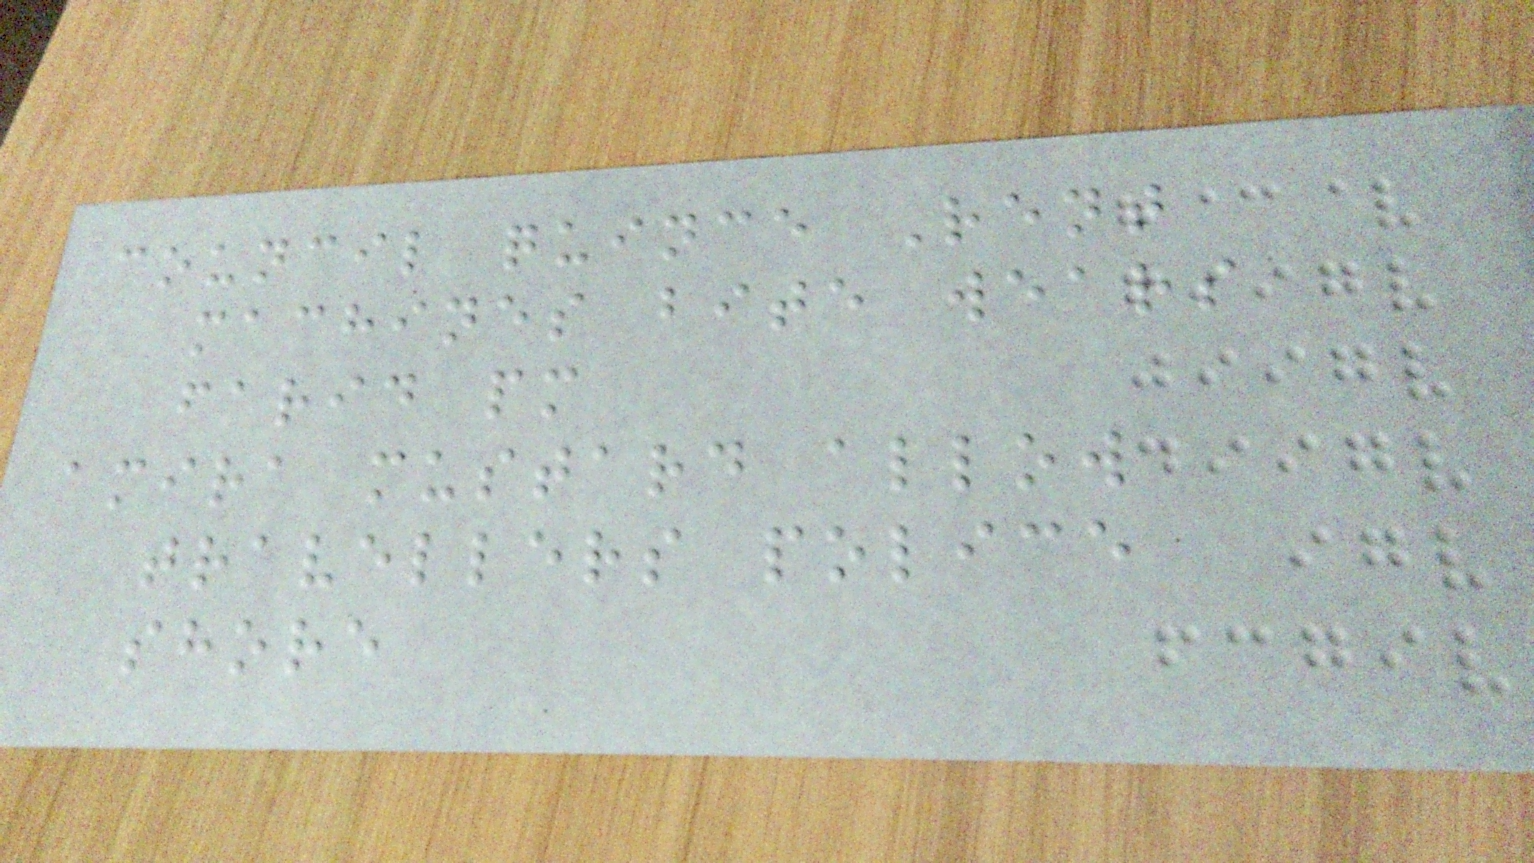council quince Rent
machines bite wears
farid pm
amira mustard allow
travellers police
shore
